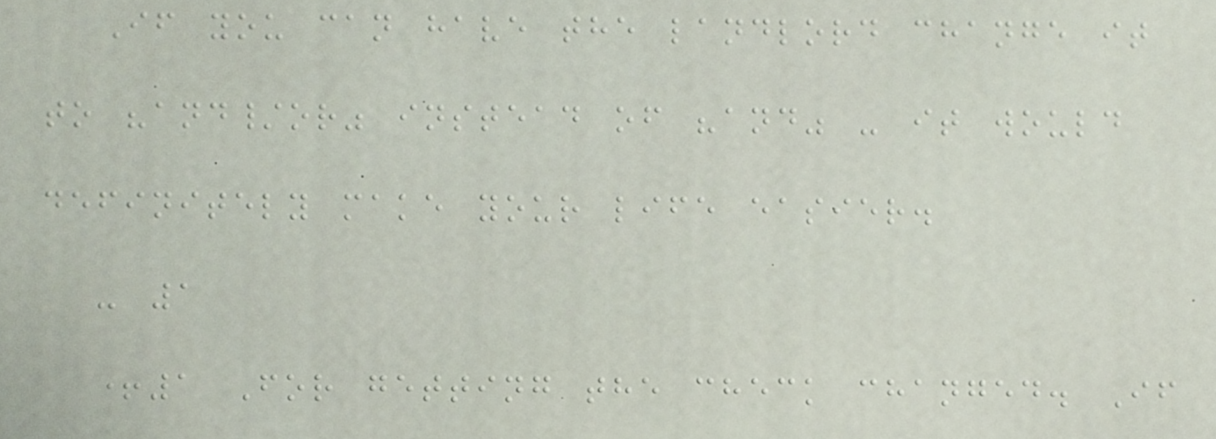If you can have the landlord change it
to "and/or" instead of "and" - it would
definitely make your life easier.
- 1
+1 For getting the check changed. If
